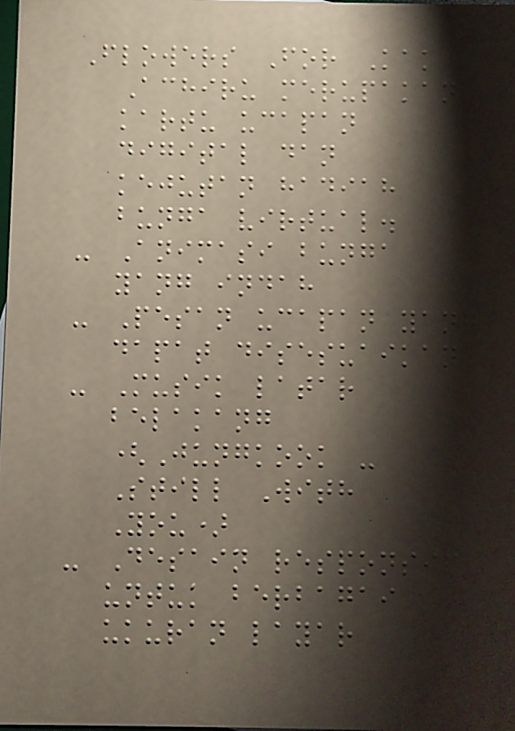Flowers For Kak
Achiru merupakan
kartu ucapan
digital dan
kejutan hadiah
bunga virtual.
- Animasi bunga
yang indah
- Pesan ucapan yang
dapat disesuaikan
- Musik latar
belakang
(Jungkook -
Still With
You)
- Desain responsif
untuk berbagai
ukuran layar
